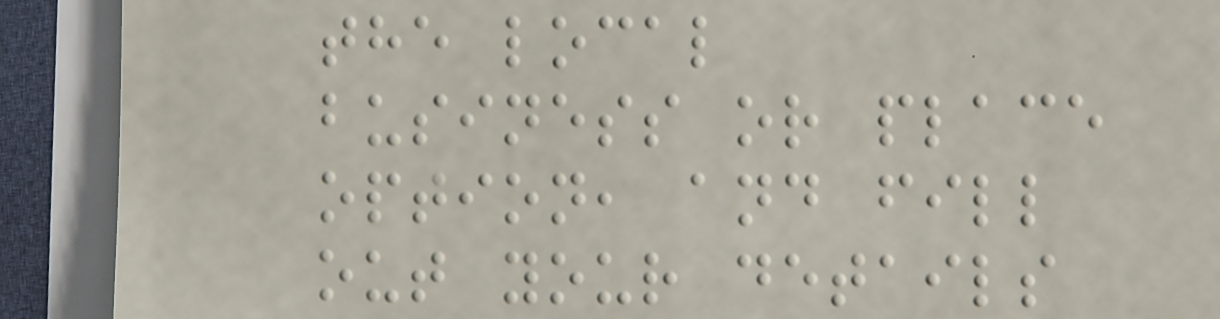the local
business or place
option, and fill
out your details
